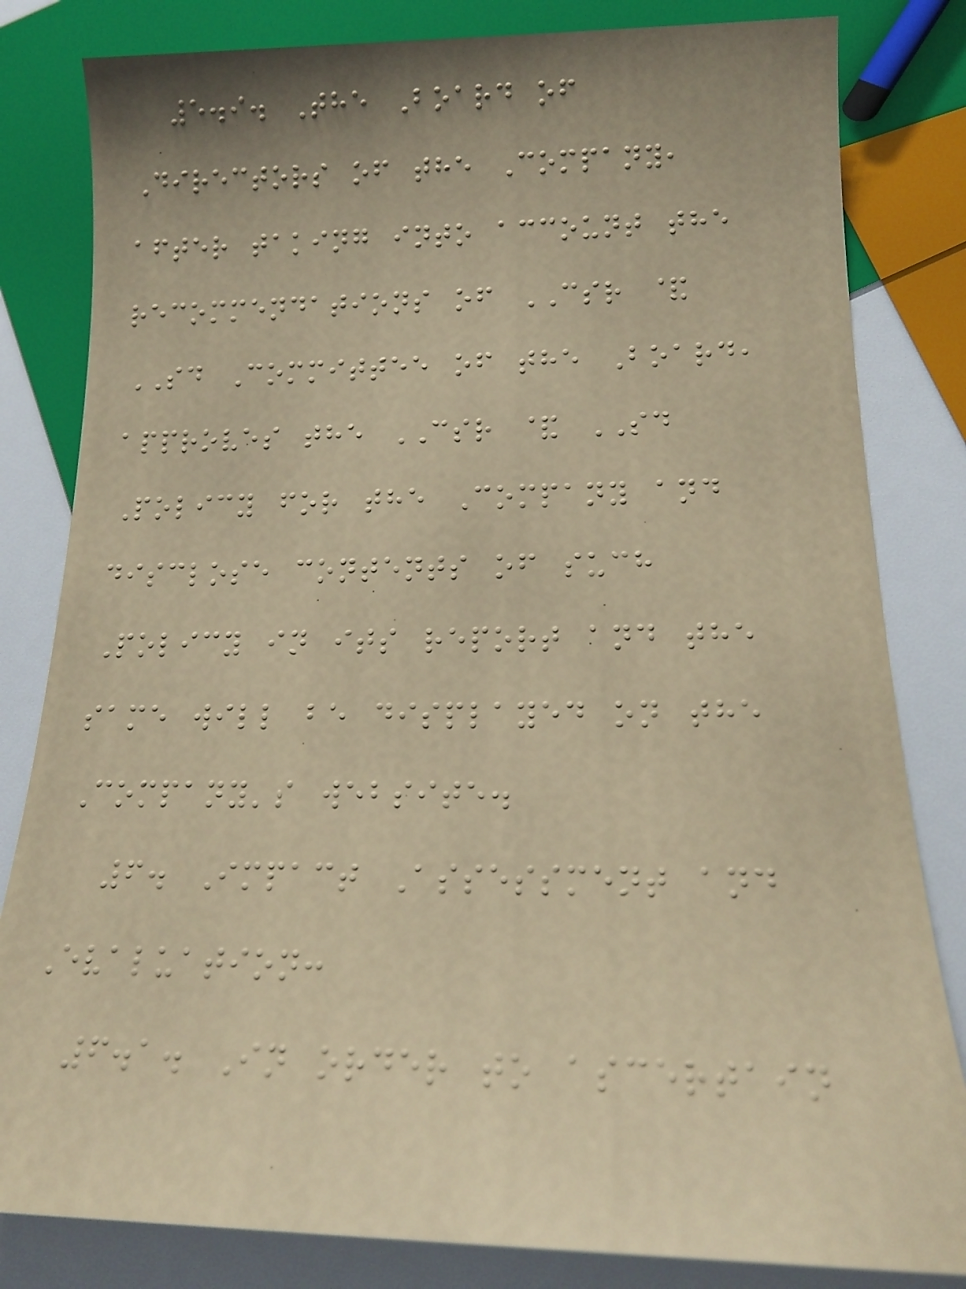5.9. The Board of
Directors of the Company,
after taking into account the
recommendations of CSR &
SD Committee of the Board,
approves the CSR & SD
Policy for the Company and
disclose contents of such
Policy in its report and the
same will be displayed on the
Company's website.
6. Impact Assessment and
Evaluation:
6.1. In order to ascertain
